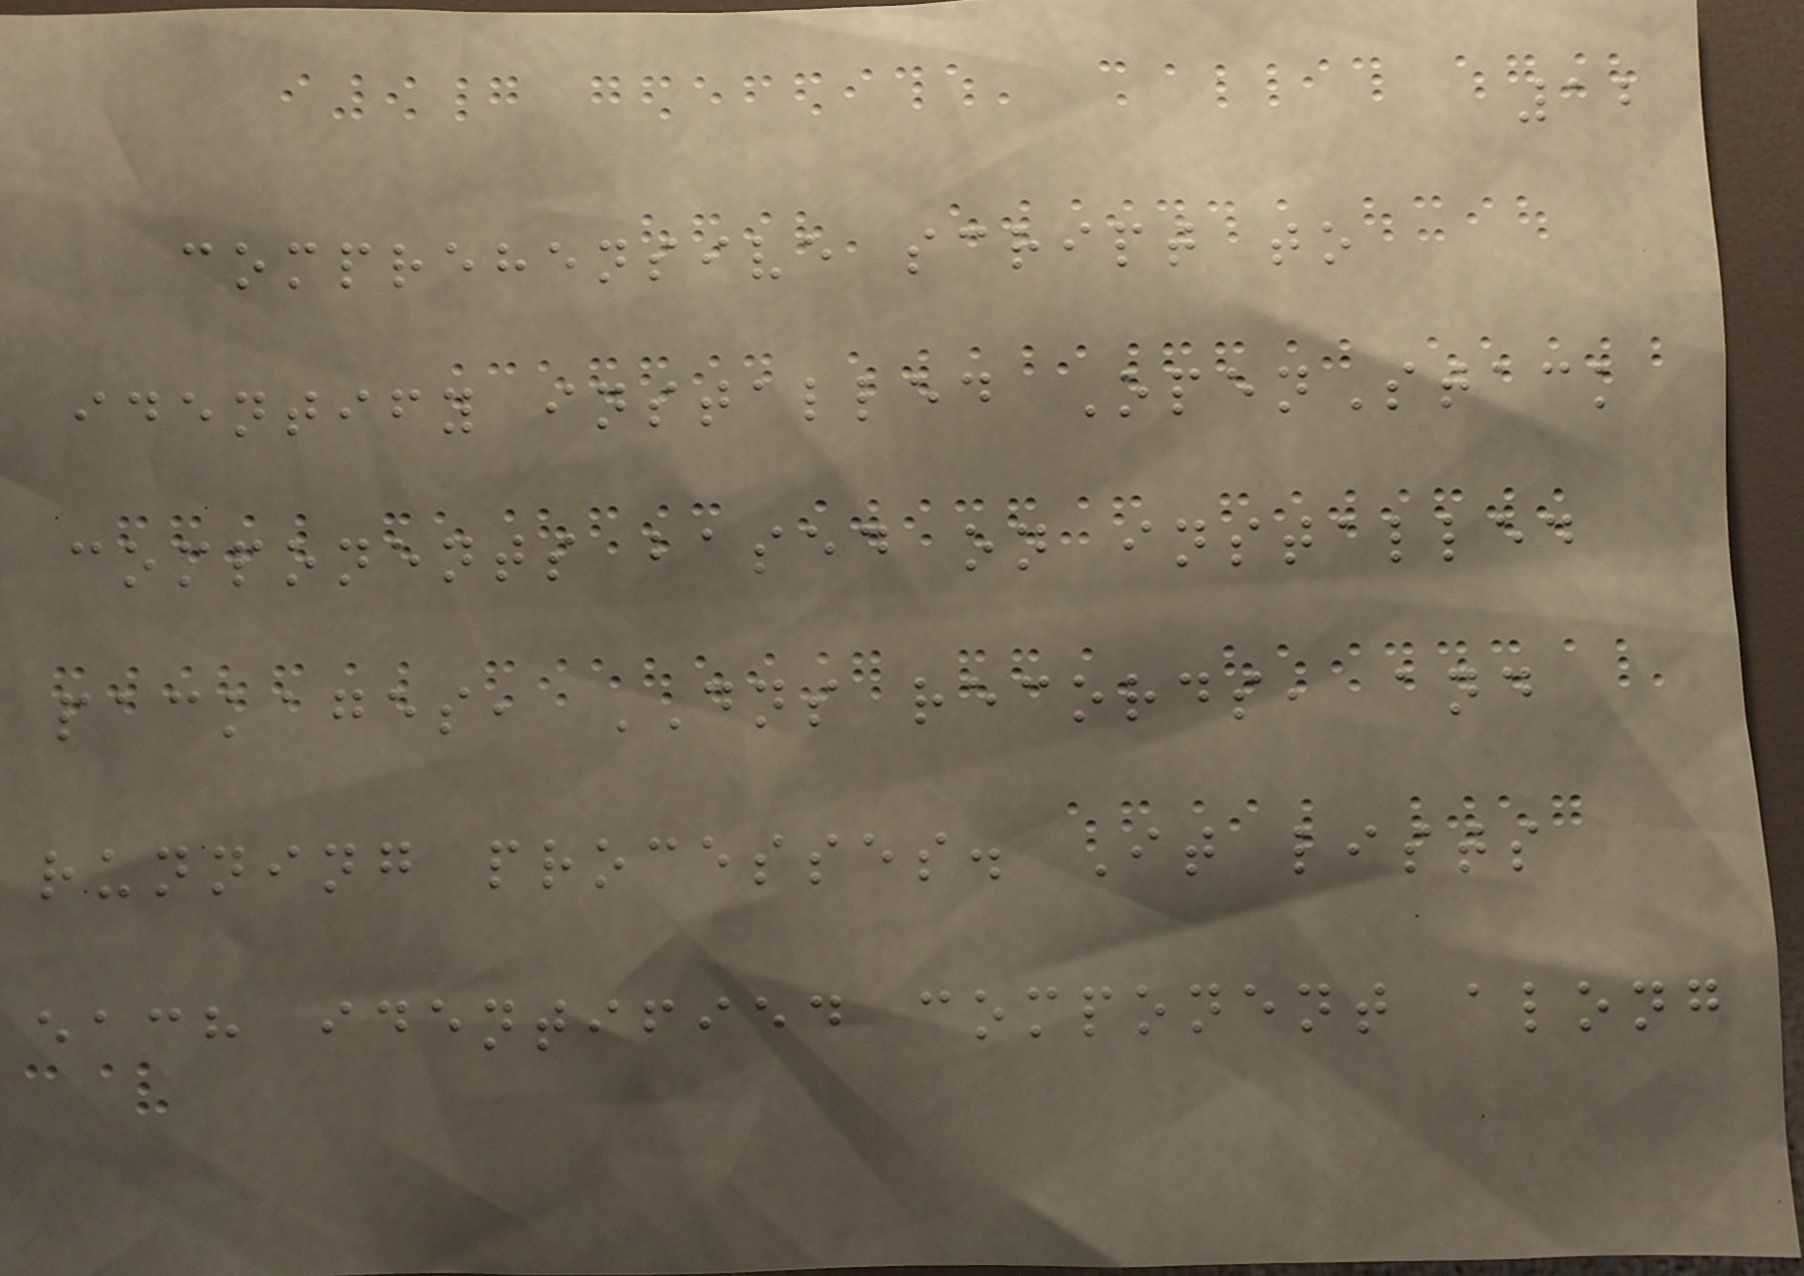12
comprehensive script to
identify installed OpenStack
components based on installed
packages, DNS records, and
running processes. It lists
each identified component along
